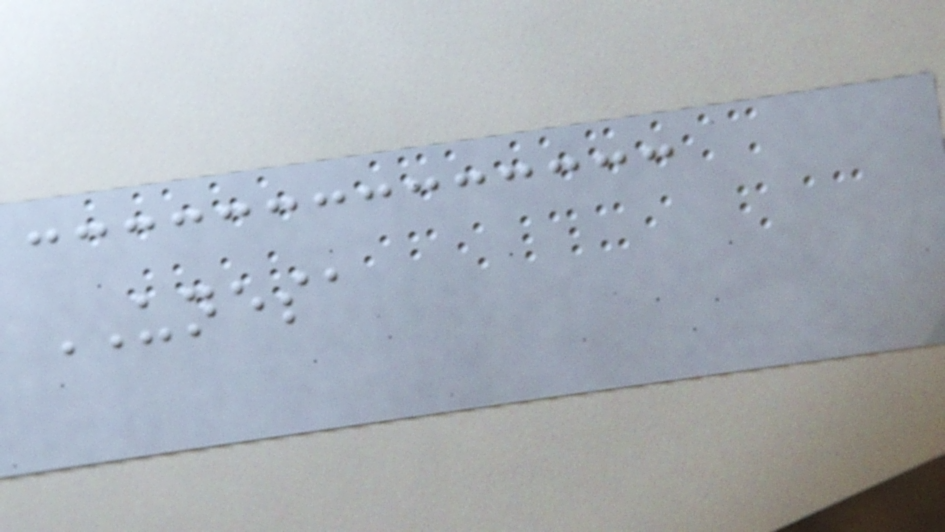UNESA
